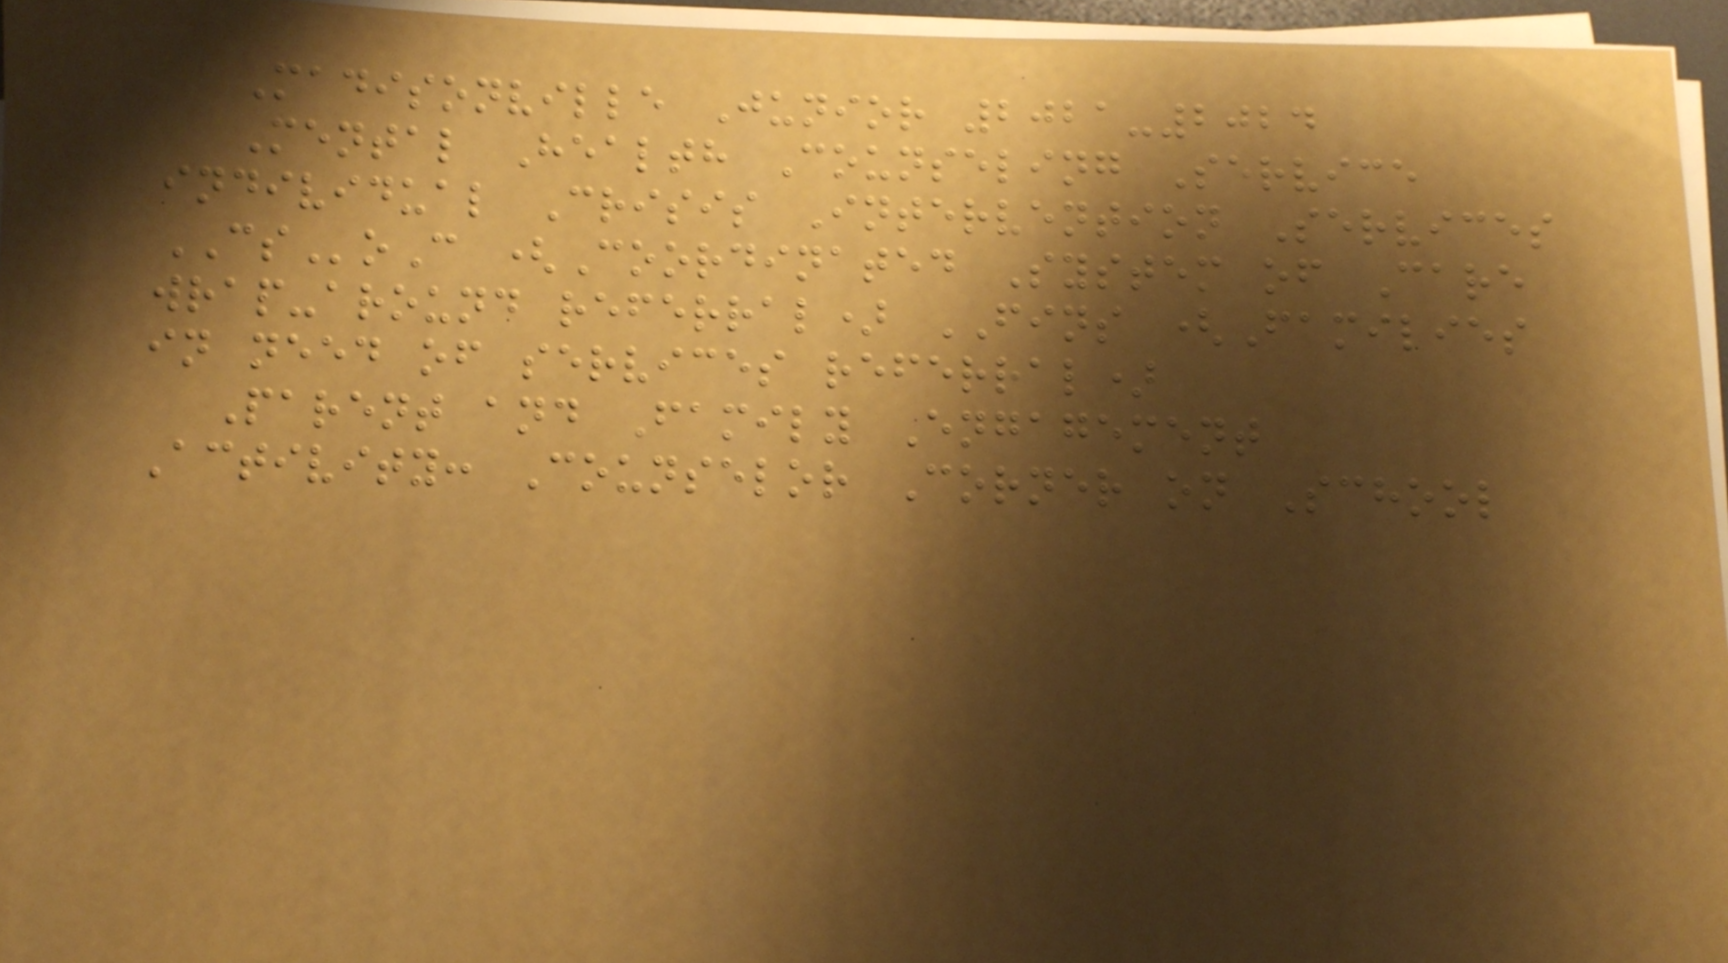Madisonville Junior 2021-2024
Mental Health Counseling Service
individual Crisis Intervention Services
CSoC (Coordinated System of Care
wrap-around referral) FINS (Families
in need of services referral)
Parent and Family Engagement
Activity: Counselor Corner on School
